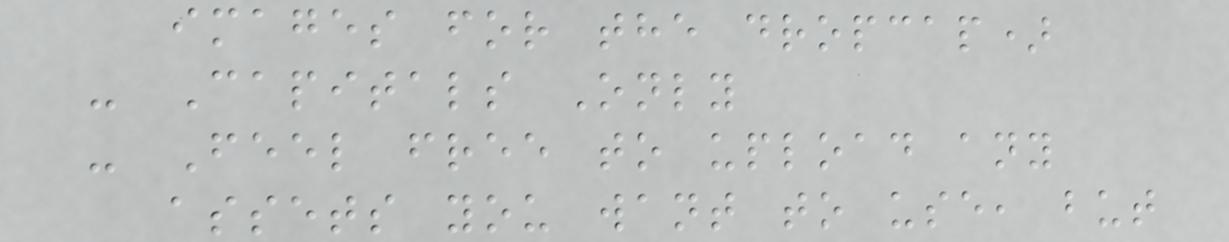images for the dropcap)
- Capitals Only
- Feel free to upload any
assets you want to use, but
